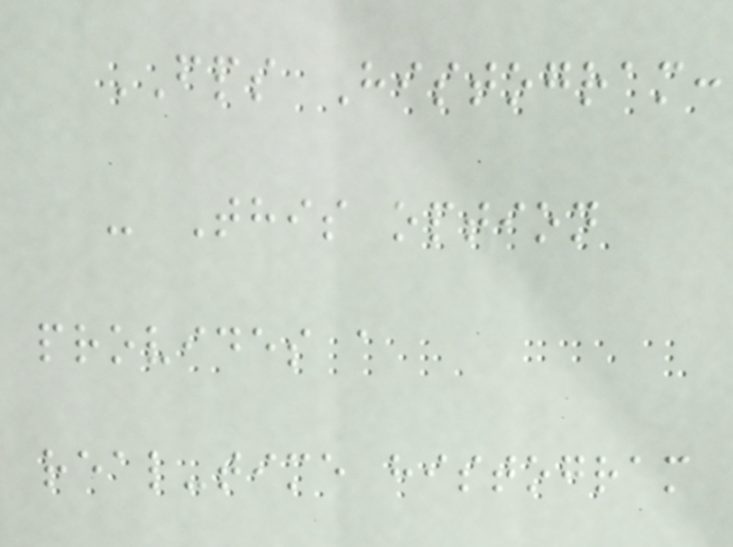FPS Histogram:
- This option
provides a
real-time histogram
